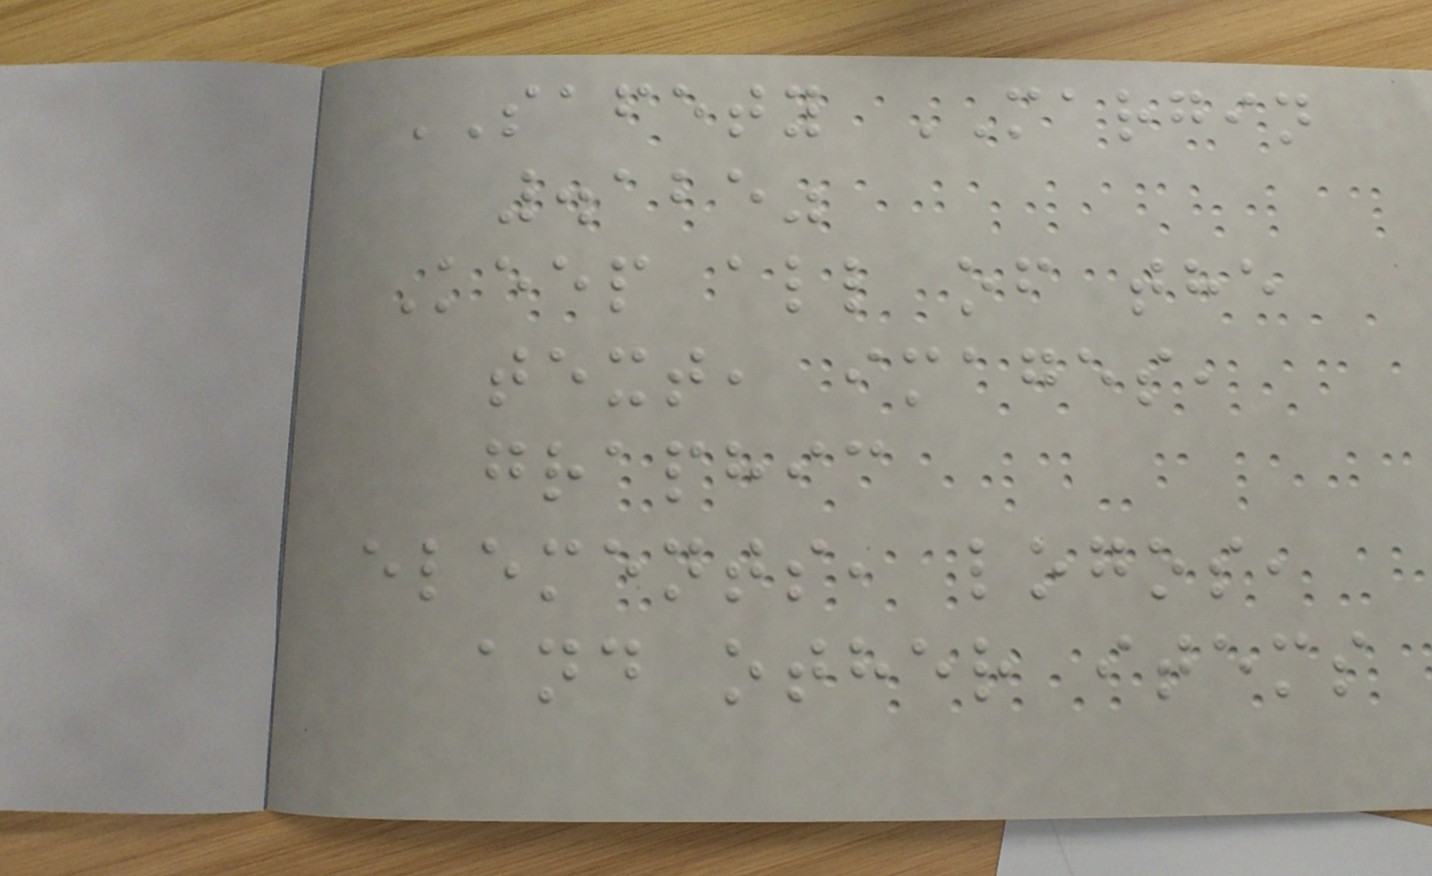SAFETY MARGIN
.125"
Keep all of the
text, images,
graphic
elements, logos,
and other items
